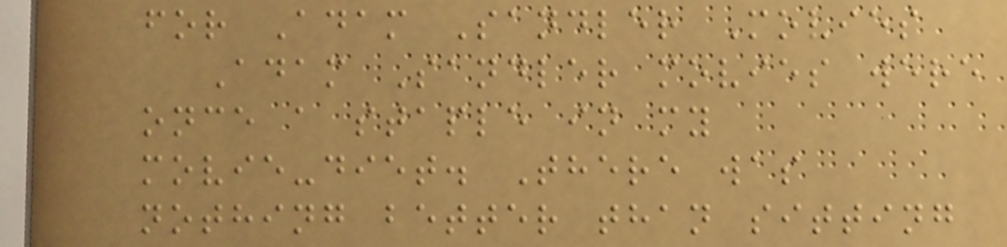for Adam Sandler Movies
Adam Sandler movies were
once a staple in my
movie-diet. There was
nothing better than sitting
